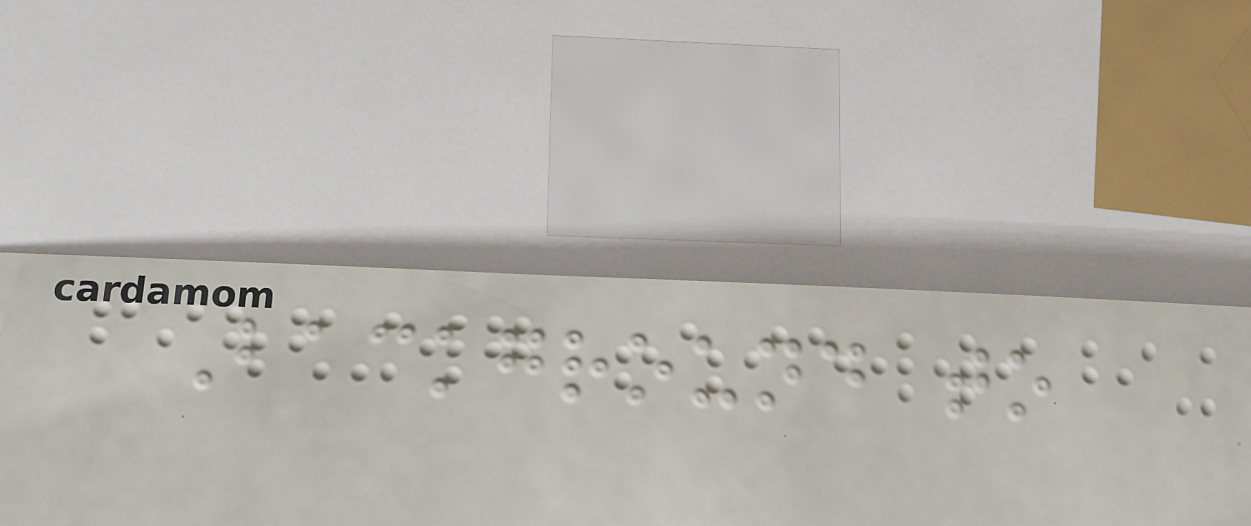Background to
